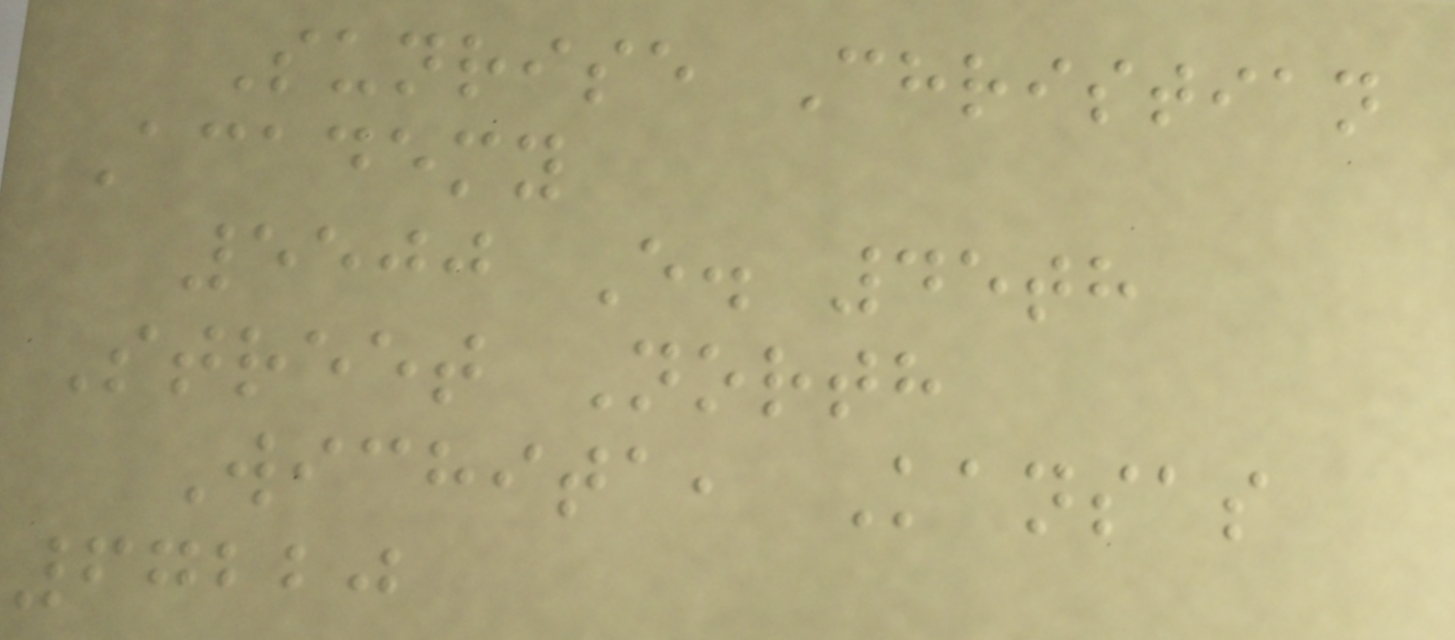Sunrise Christian
Academy
5500 E. 45th
Street North
Wichita, Kansas
67220
